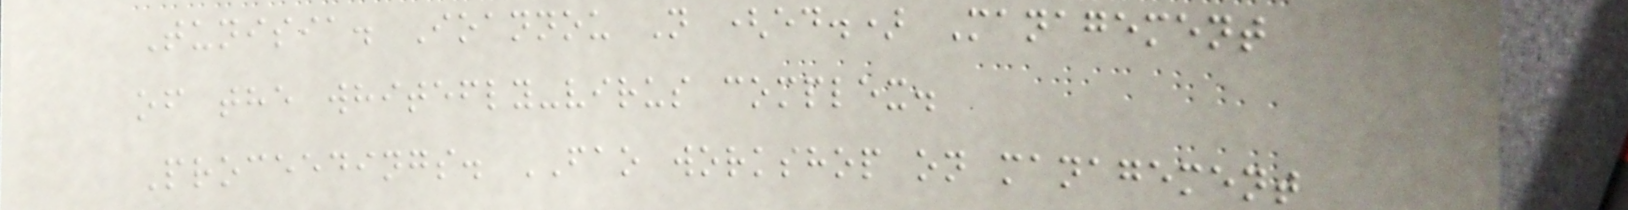Tunisia. Ioannou N (ed.) Management
of the whitefly-virus complex.
Proceedings. FAO workshop on management
